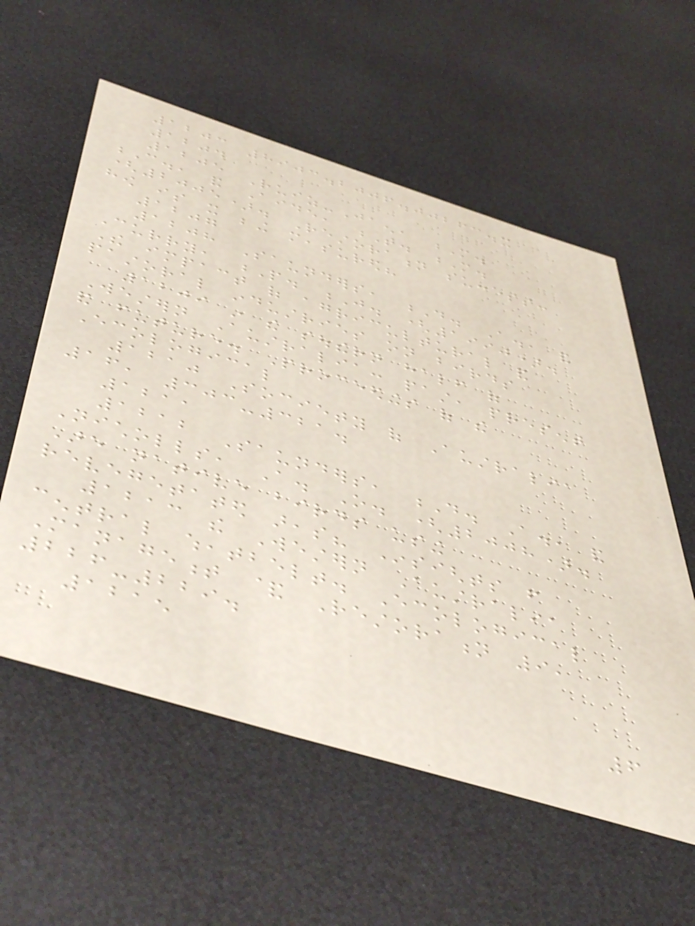1203 8903.2006.00263.x
1204
1205 Ruiz-Jaen, M.
C., and Aide, T. M.
(2005). Restoration success:
how is it being measured?
1207
1208 Saunders, D. A., and
Curry, P. J. (1990).
The impact of agricultural and
pastoral industries on birds
1209 in the southern half of
Western Australia: past, present
and future. Proceedings of the
Ecological
1210 Society of Australia
16, 303-321.
1211
1212 Saunders, D. A., and
Nicholls, A. O. (2008).
Are native birds using
revegetated areas? Insights from
1213 the Western Australia
central wheatbelt. Ecological
Management & Restoration 9,
226-229.
1215
6
